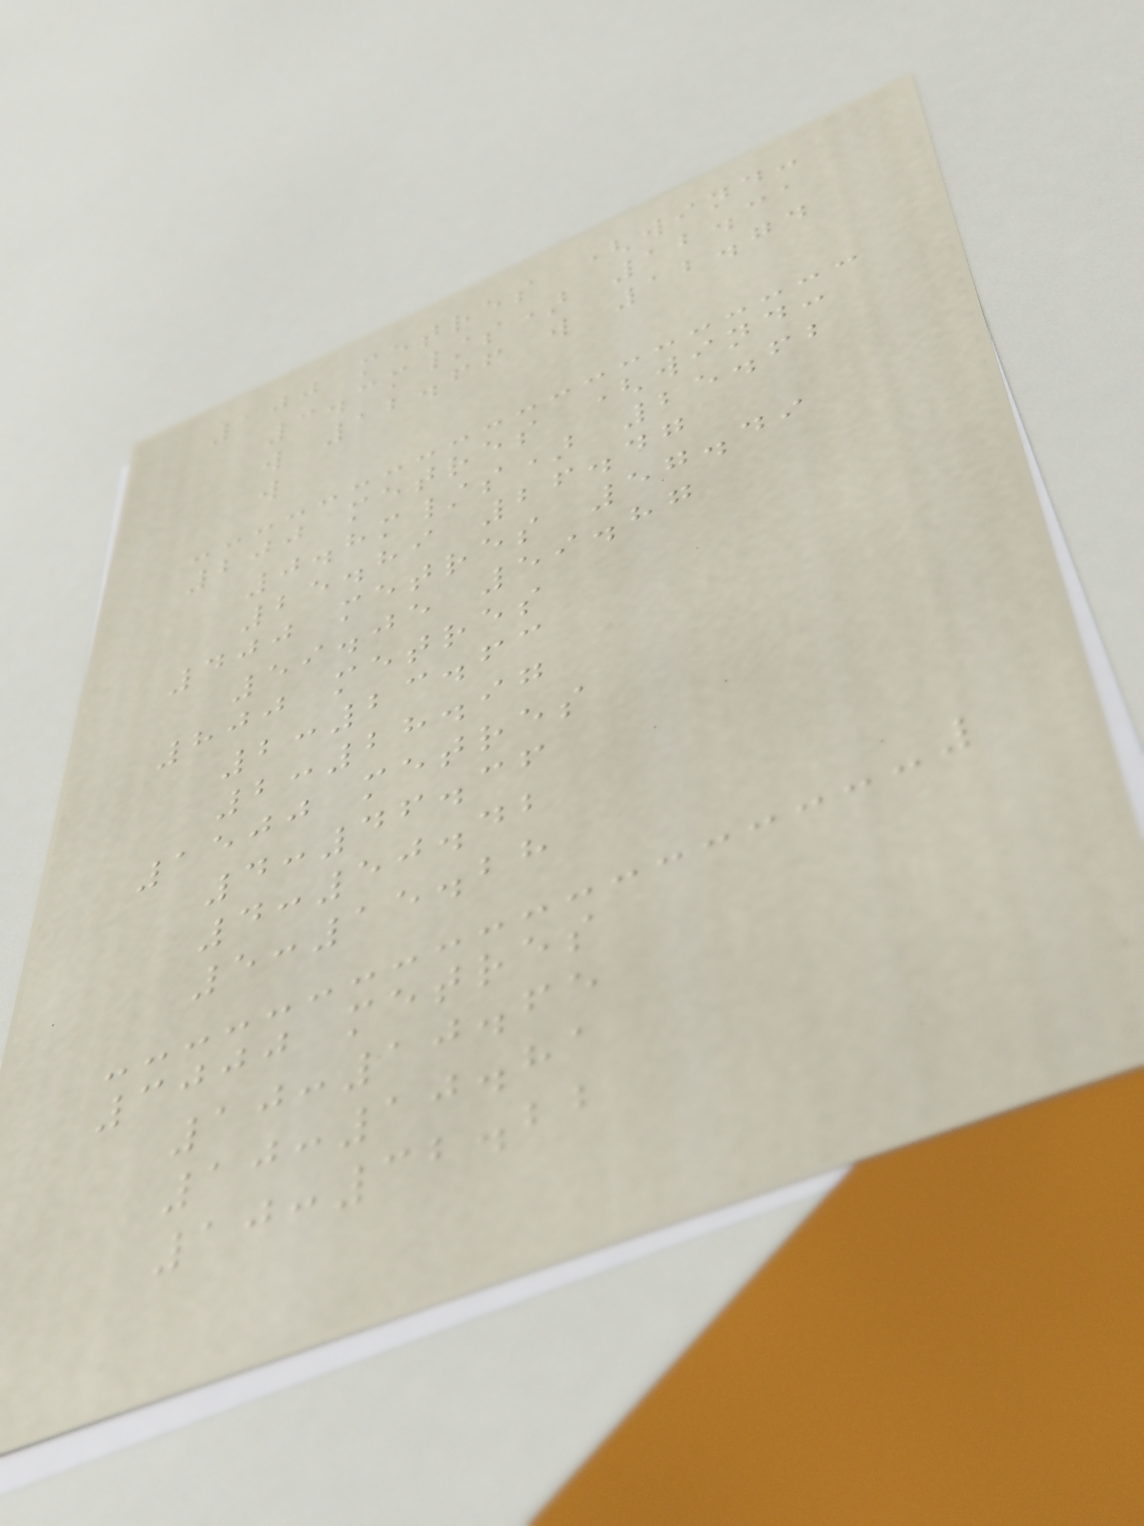100 metres (wind:
3.3m/s) 12.31
w 12.66 w 12.74
w
200 metres (wind:
0.8m/s) 25.62
25.89 26.47
400 metres 57.49
59.05 59.87
800 metres
2:23.63
2:28.97
1500 metres
4:46.36
4:50.42
5:15.28
3000 metres
10:10.65
10:10.81
10:32.22
